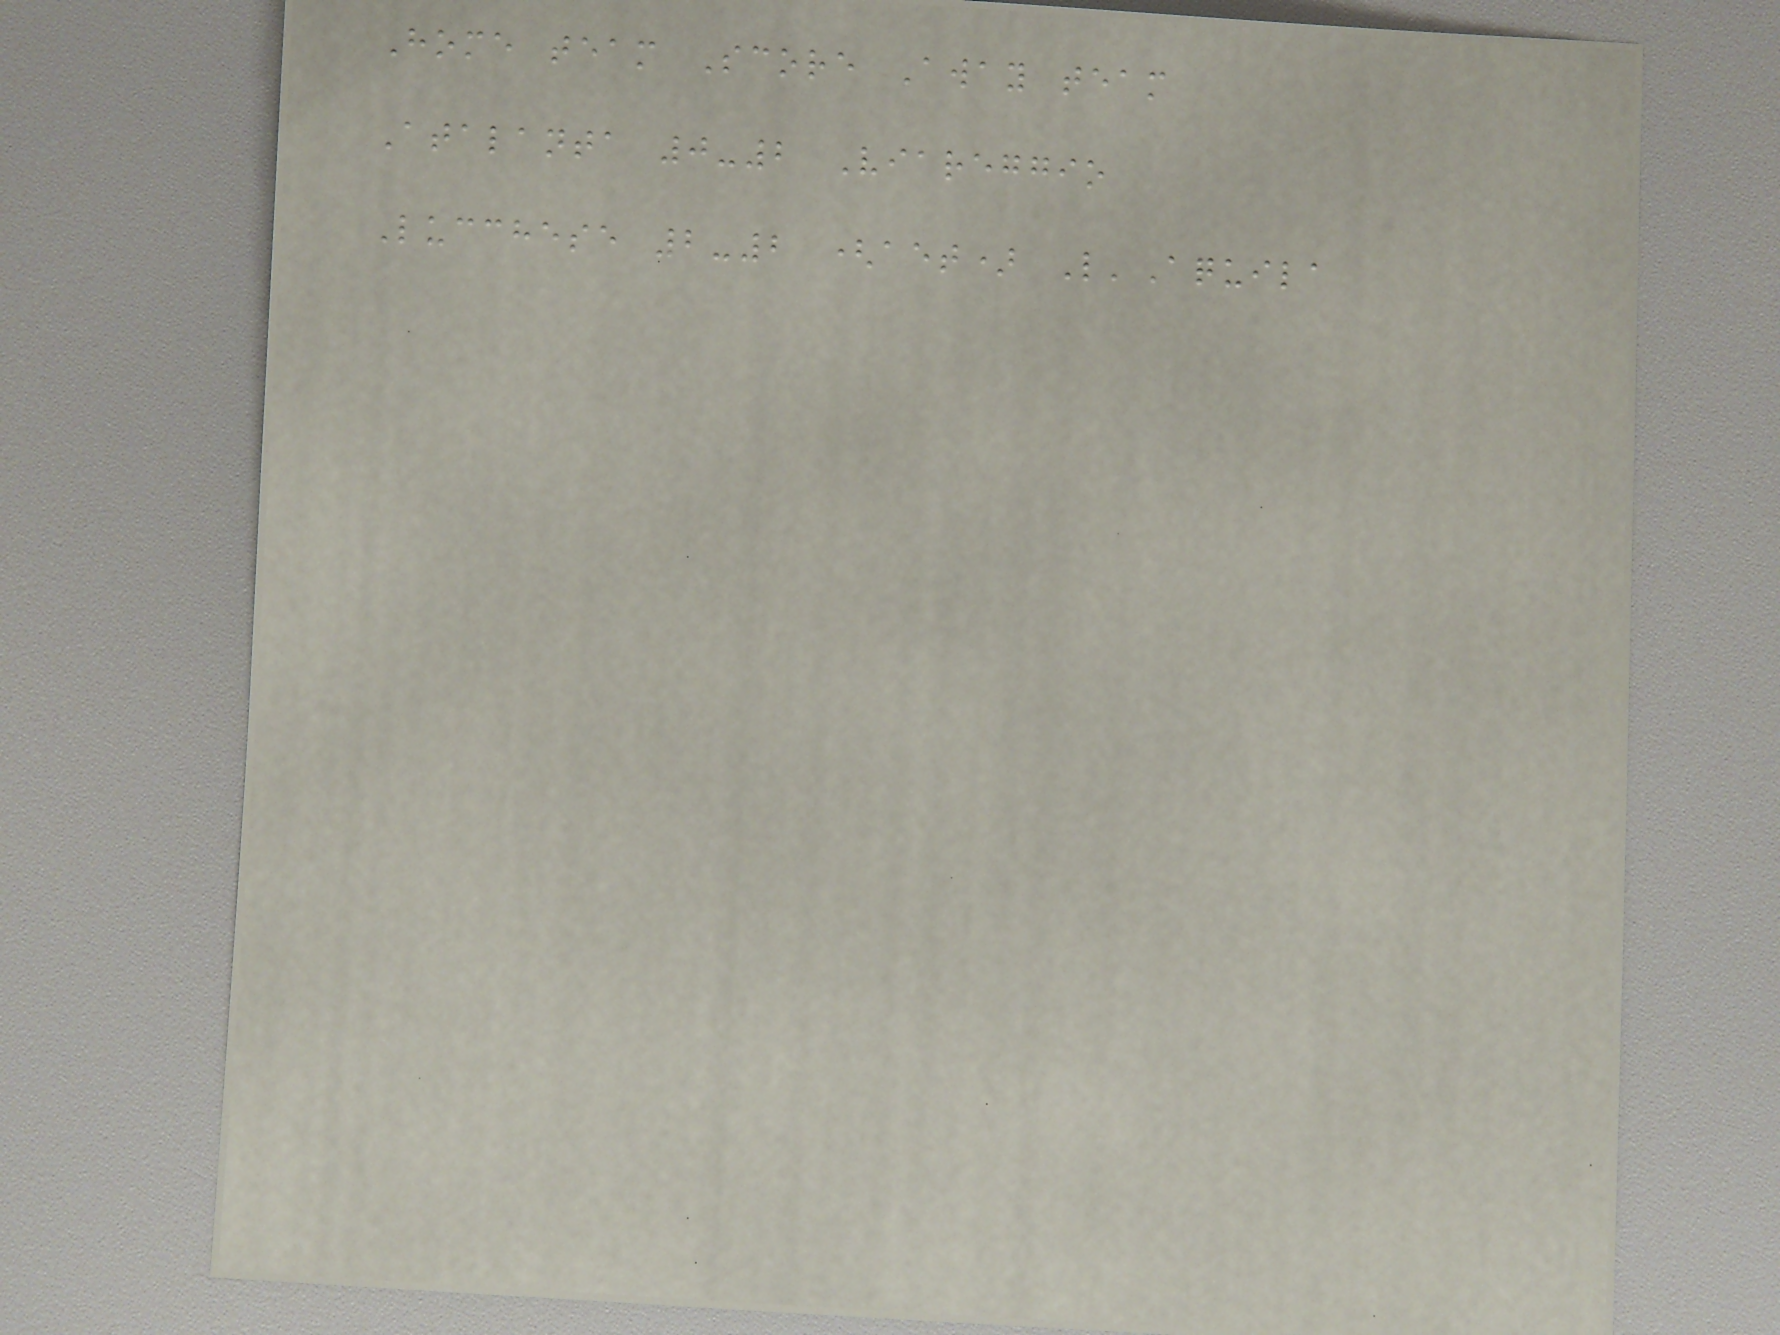Home team Score Away team
Atalanta 0-2 Viareggio
Lucchese 2-2 (aet) L'Aquila
